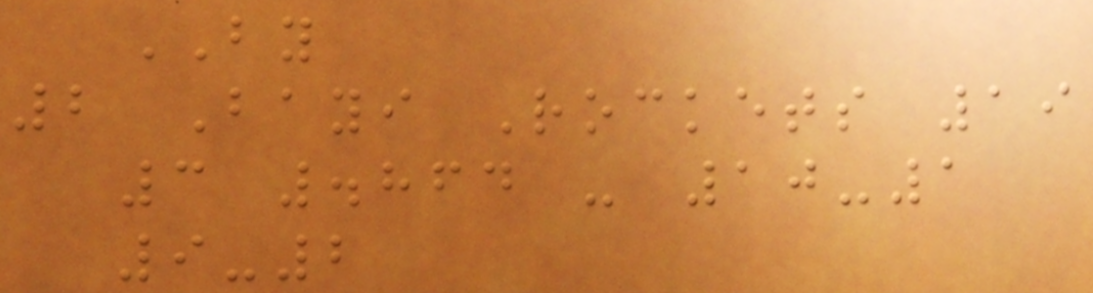BY
2 Bayi Rockets 19
3 .864 - 10-1
9-2
